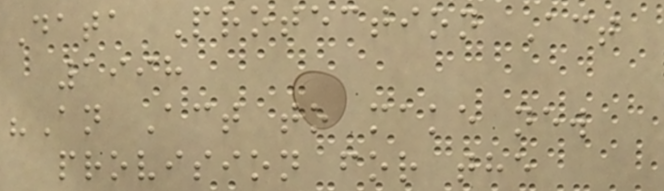Data Protection Act
1998
"An Act to make new
provision for the
